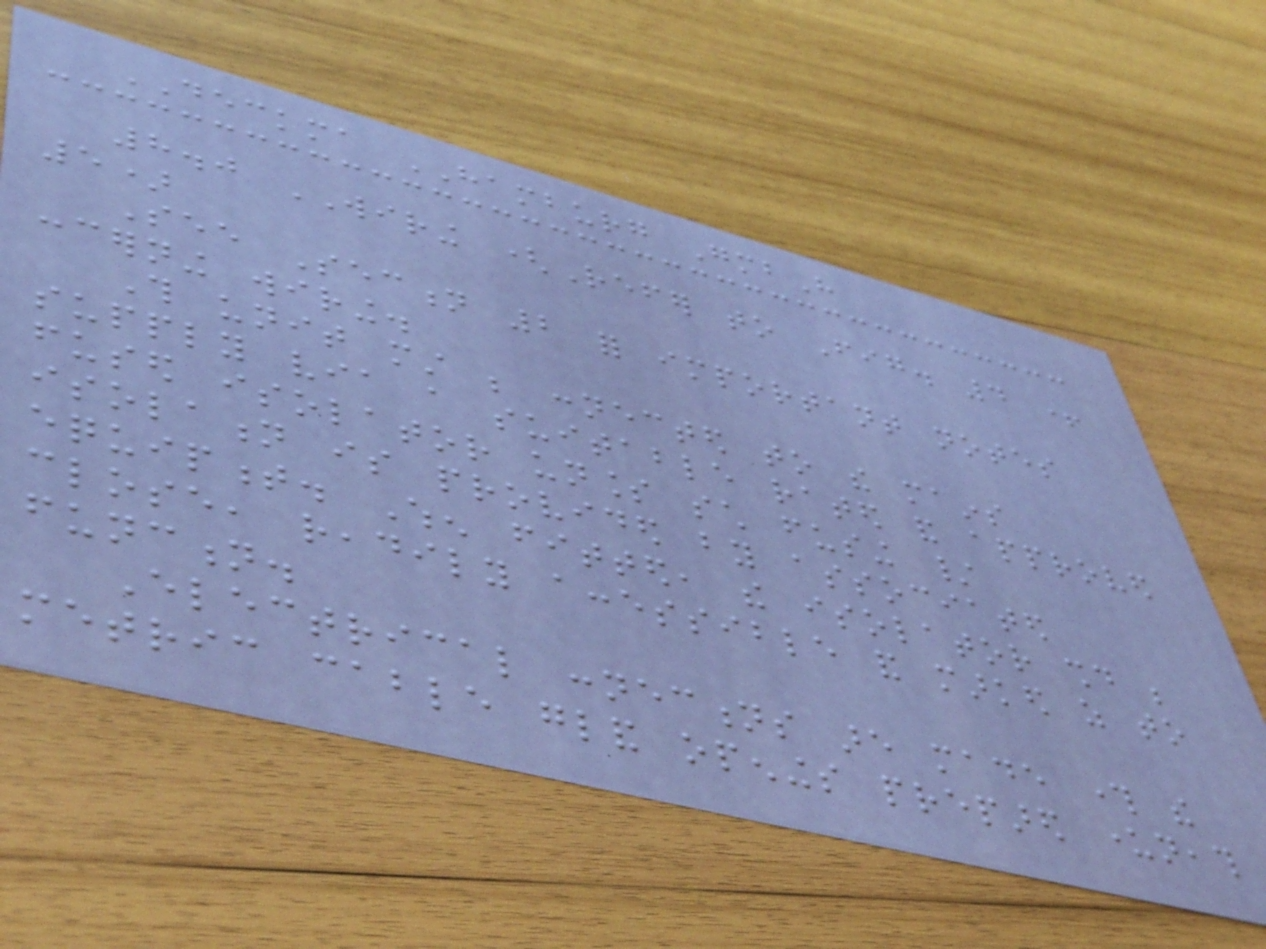DECKMA HAMBURG GmbH
8.0 WIRING (Refer to Fig. 4 +
5)
See Section 2 for important notes
concerning wiring.
This unit must be connected to the mains
supply via a suitable rated and approved
fused isolator unless such fusing /
isolation is provided by associated
equipment. When fitted, the isolator should be
close, readily accessible and marked as to
function.
Electrical connections are made through the
metric cable gland openings prepared underneath
